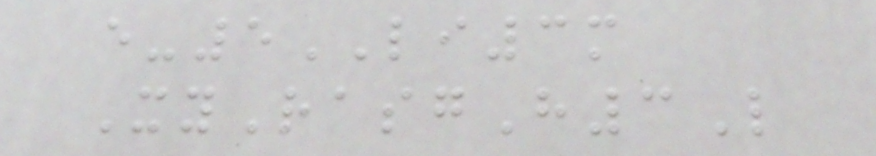e-5LI3m
XyRasgH3L
